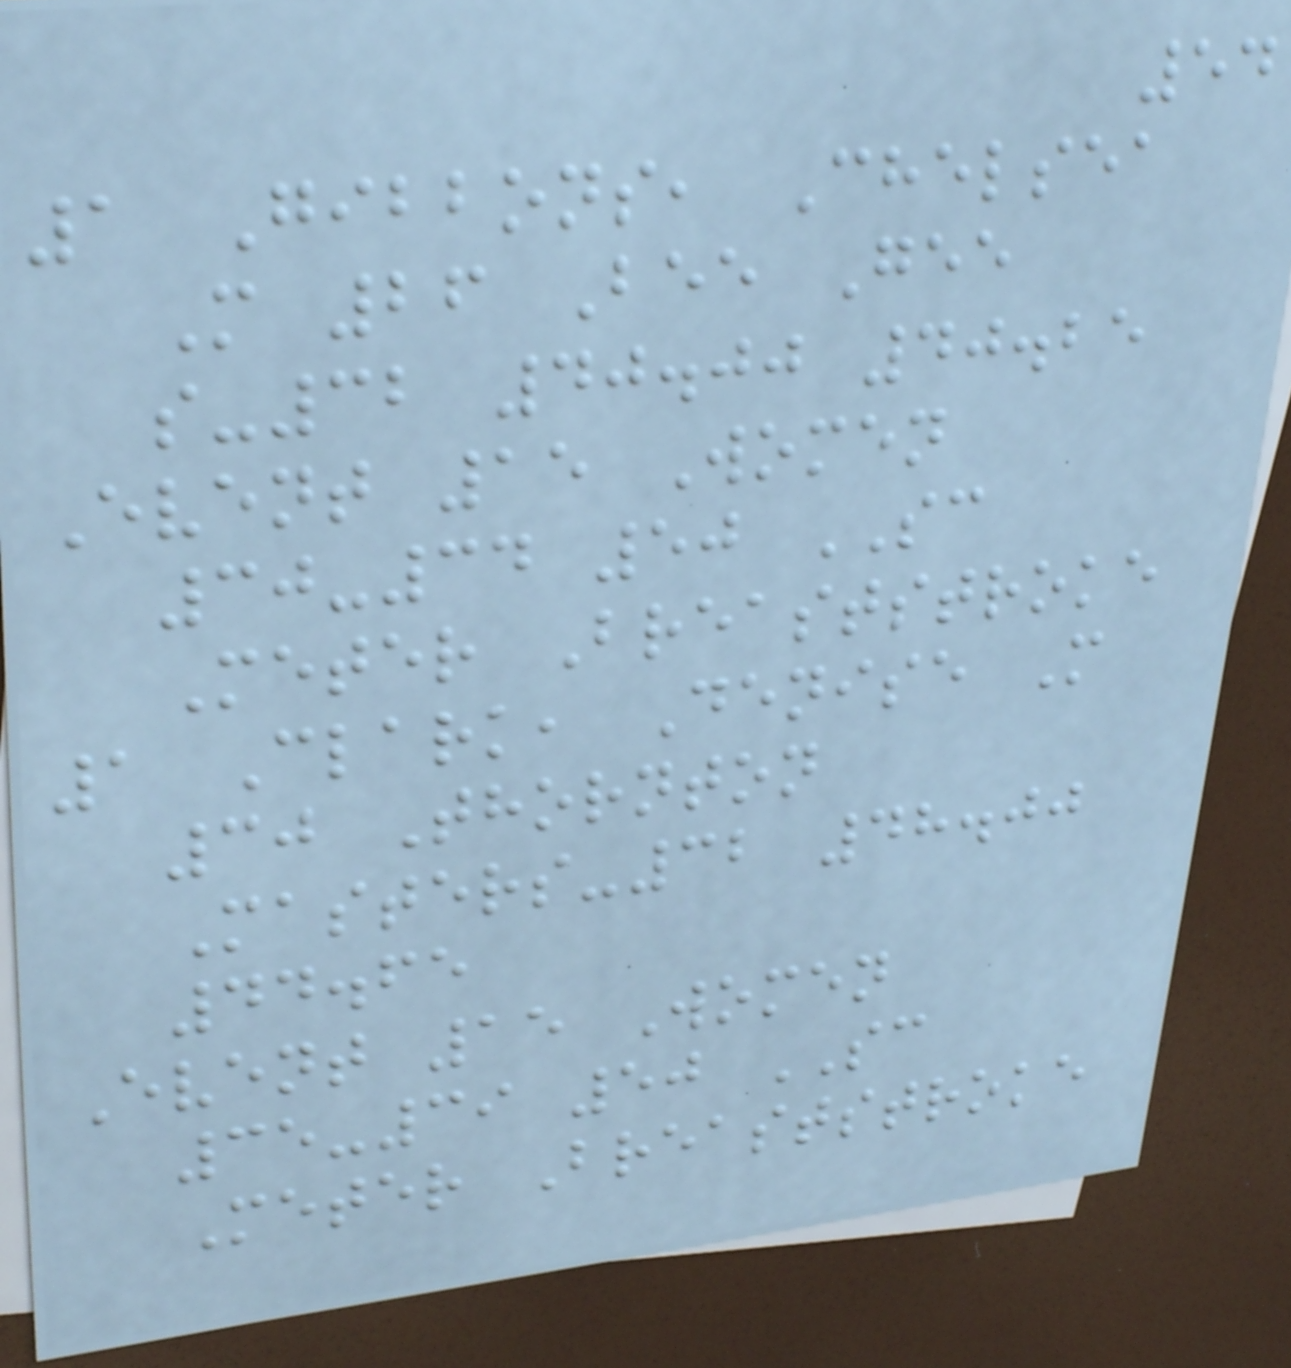54
1 Gibbons, Chelsea
M 26 Bee Gee
s-32 40.00 40.25
Event 15 Women
30-34 50 SC
Meter Breaststroke
1 Clark, Denise M
30 Thornton
Masters-32 48.00
44.65
Event 15 Women
35-39 50 SC
Meter Breaststroke
